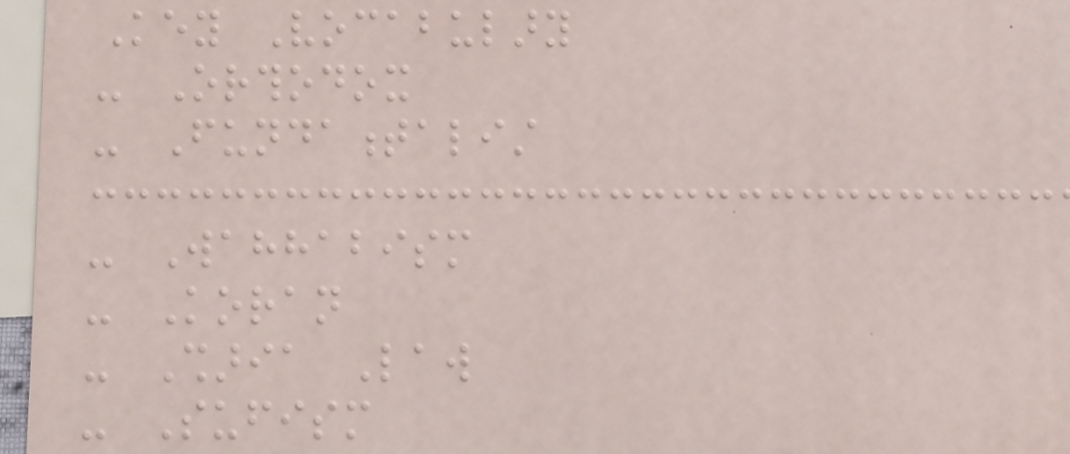Key Vocabulary
- Orthodox
- Fundamentalist
- Wahhabism
- Koran
- Sharia Law
- Sufism
